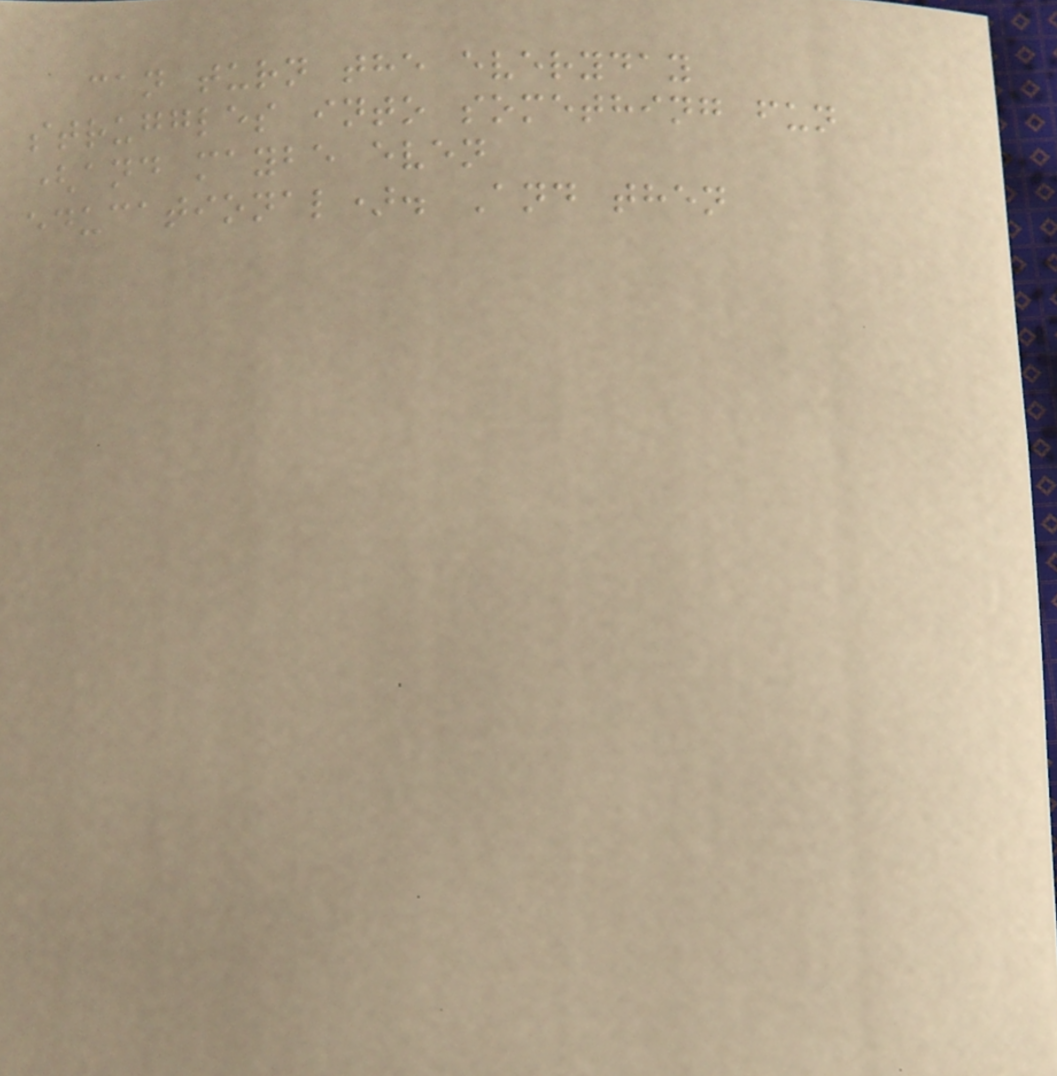can turn the everyday
struggles into something fun
(and maybe even
educational). And then
